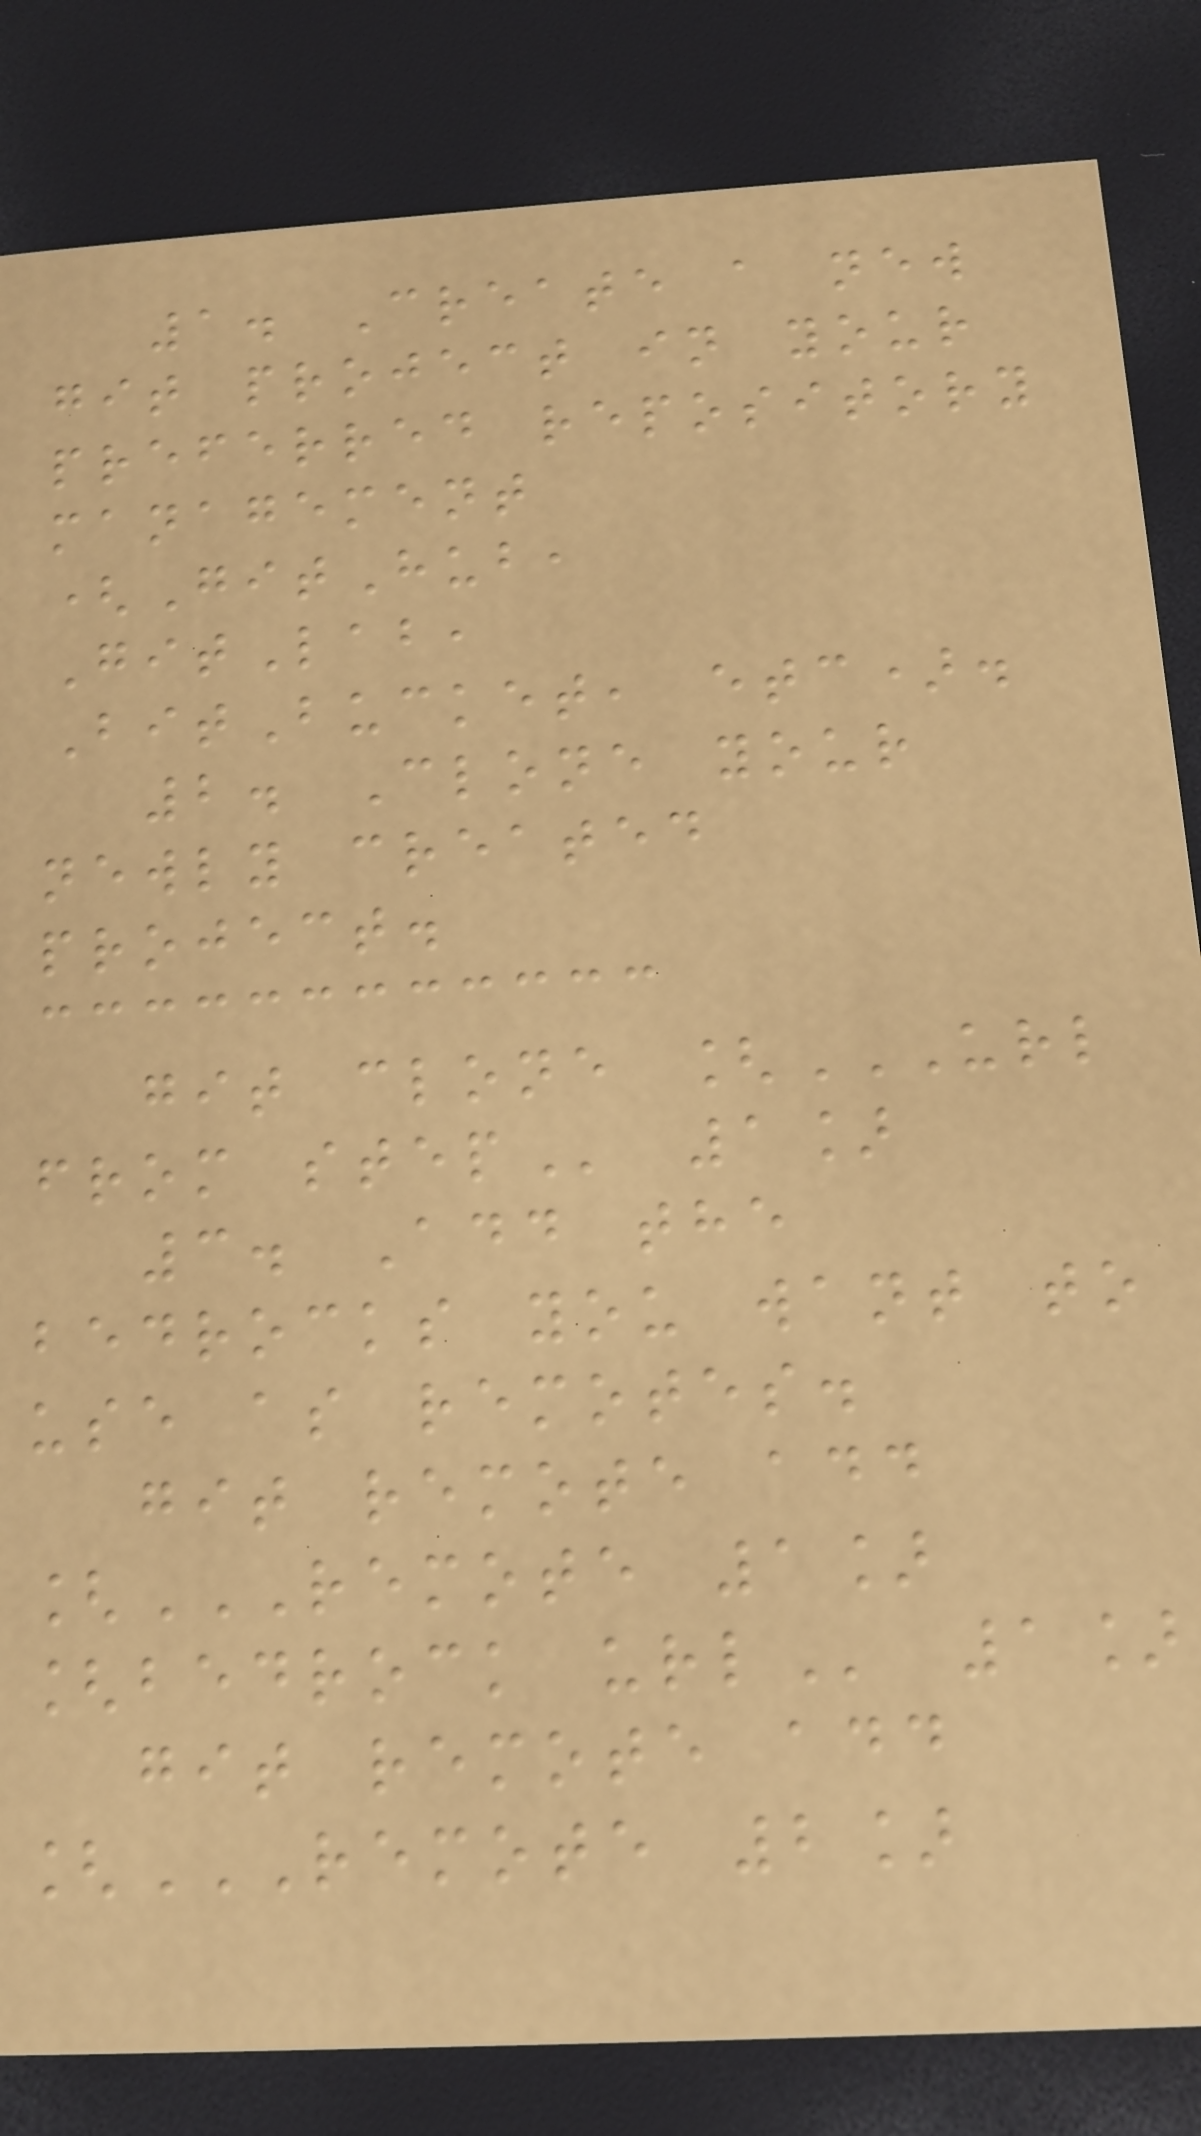1. Create a new
git project in your
preferred repository
management
(GitHub,
GitLab,
BitBucket, etc).
2. Clone your
newly created
project.
git clone [URL
FROM STEP 1]
3. Add the
bedrocks you want to
use as remotes.
git remote add
[REMOTE 1]
[BEDROCK URL 1]
git remote add
[REMOTE 2]
